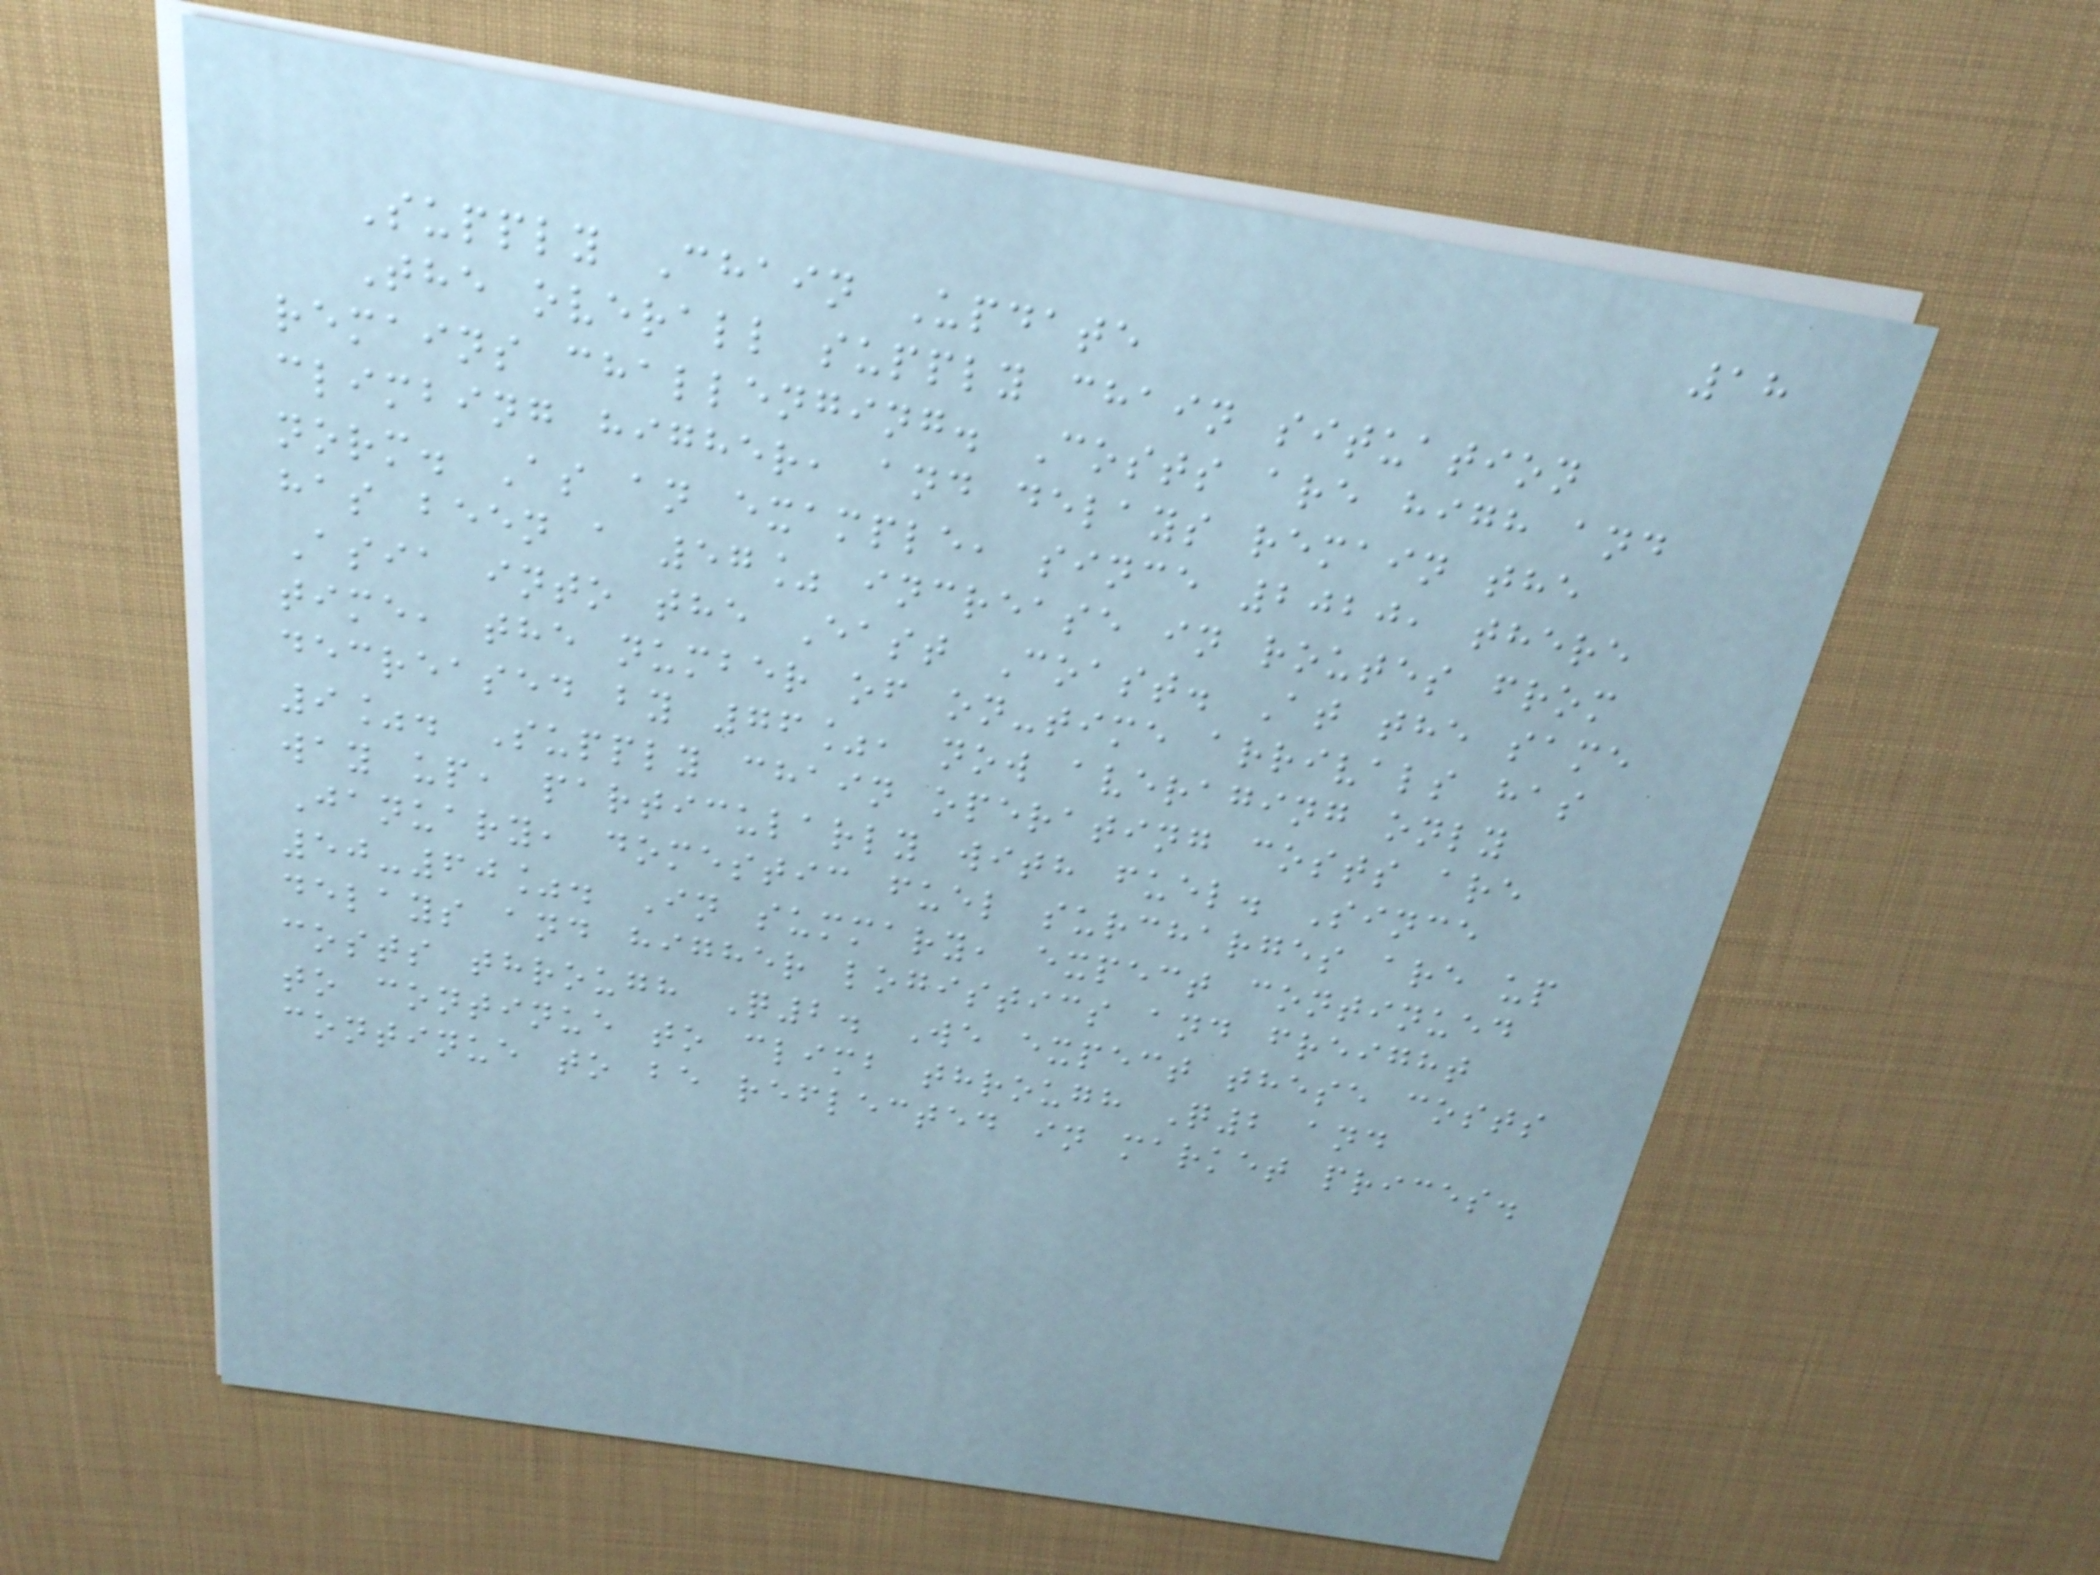18
Supply Chain Update
The overall supply chain situation
remains challenging. Costs are high and
climbing higher, and delays remain the
norm. As an example, since 2020, there
has been a 57% increase in routes from
Asia into the East Coast. At the same
time, the number of on-time arrivals has
decreased by 76%, now averaging only
9%. Supply chain operating costs are
way up, particularly with fuel. Since
January, domestic fuel surcharges are up
50-60%. In summary, expect continued
delays and higher logistics and freight
costs through Q2. We expect these costs
to continue to climb through Q2 and
continue to be reflected in market prices.
